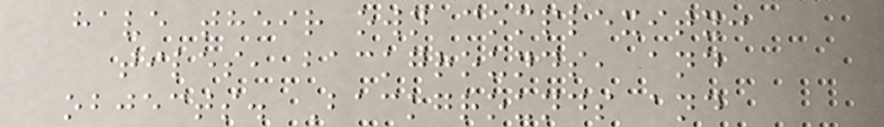have their own complexity:
tiles, backgrounds, and
objects. Backgrounds and
